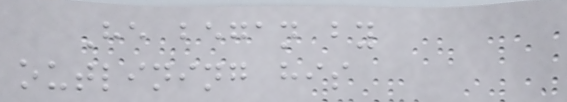He began by
outlining his
